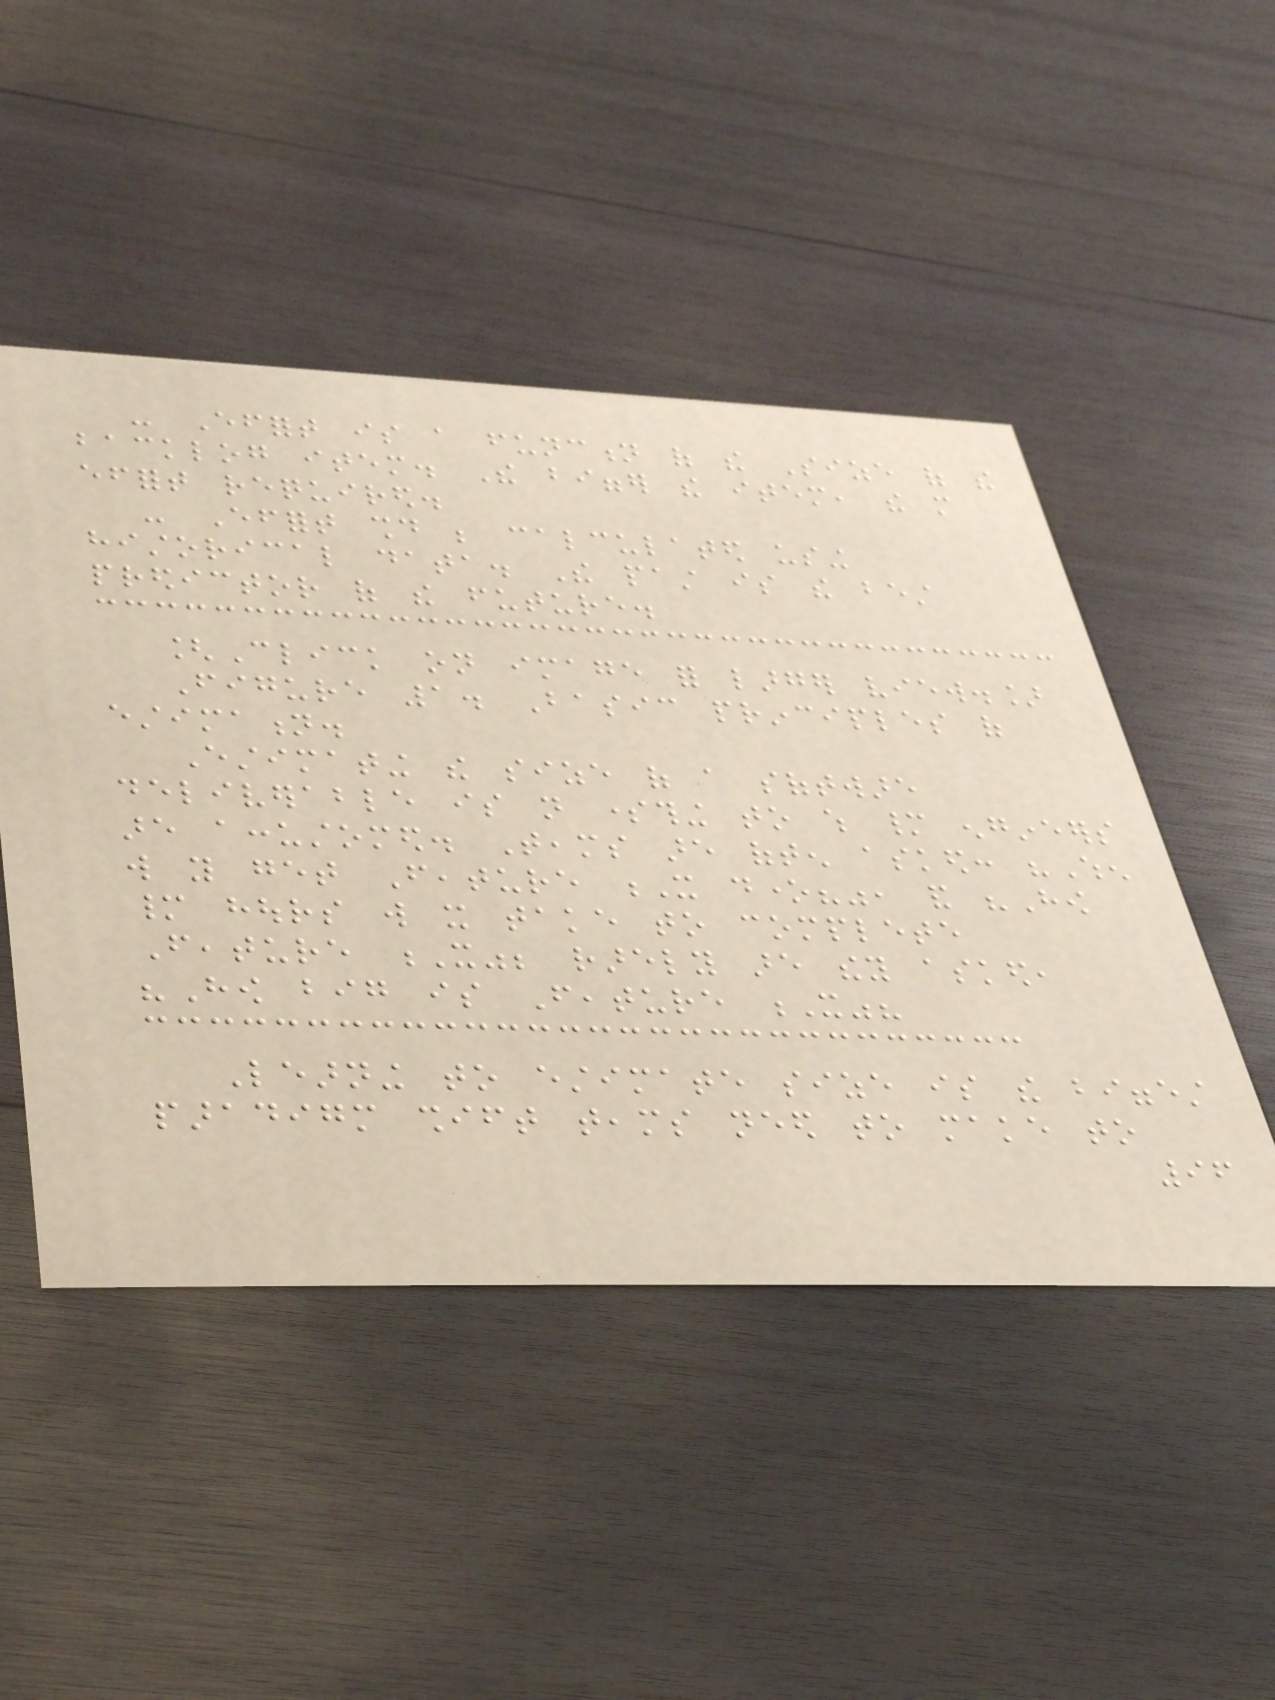- Effort is a function of the Size of the
backlog item. The bigger the item, the more
effort required.
- Effort should be calculated using
historical data. The past is the best
predictor of the future.
[Click on image for larger view.]
Figure 1. Basic principles of
estimation.
Estimating the size of a software
deliverable is not something to which many engineers
are accustomed. Teams are often asked: "When
will you get Feature X done?", and "How
many hours will it take to complete
Feature X"; rarely are they asked,
"How big is Feature X"?
Learning to estimate size is the biggest
paradigm shift teams need to make to
96
